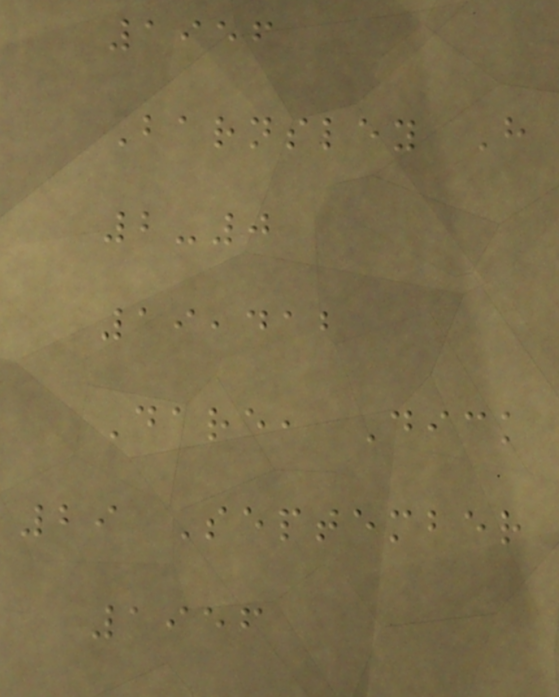1956
Barnsley H
2-0
19,412
Dare, Dick
29 September
1956
